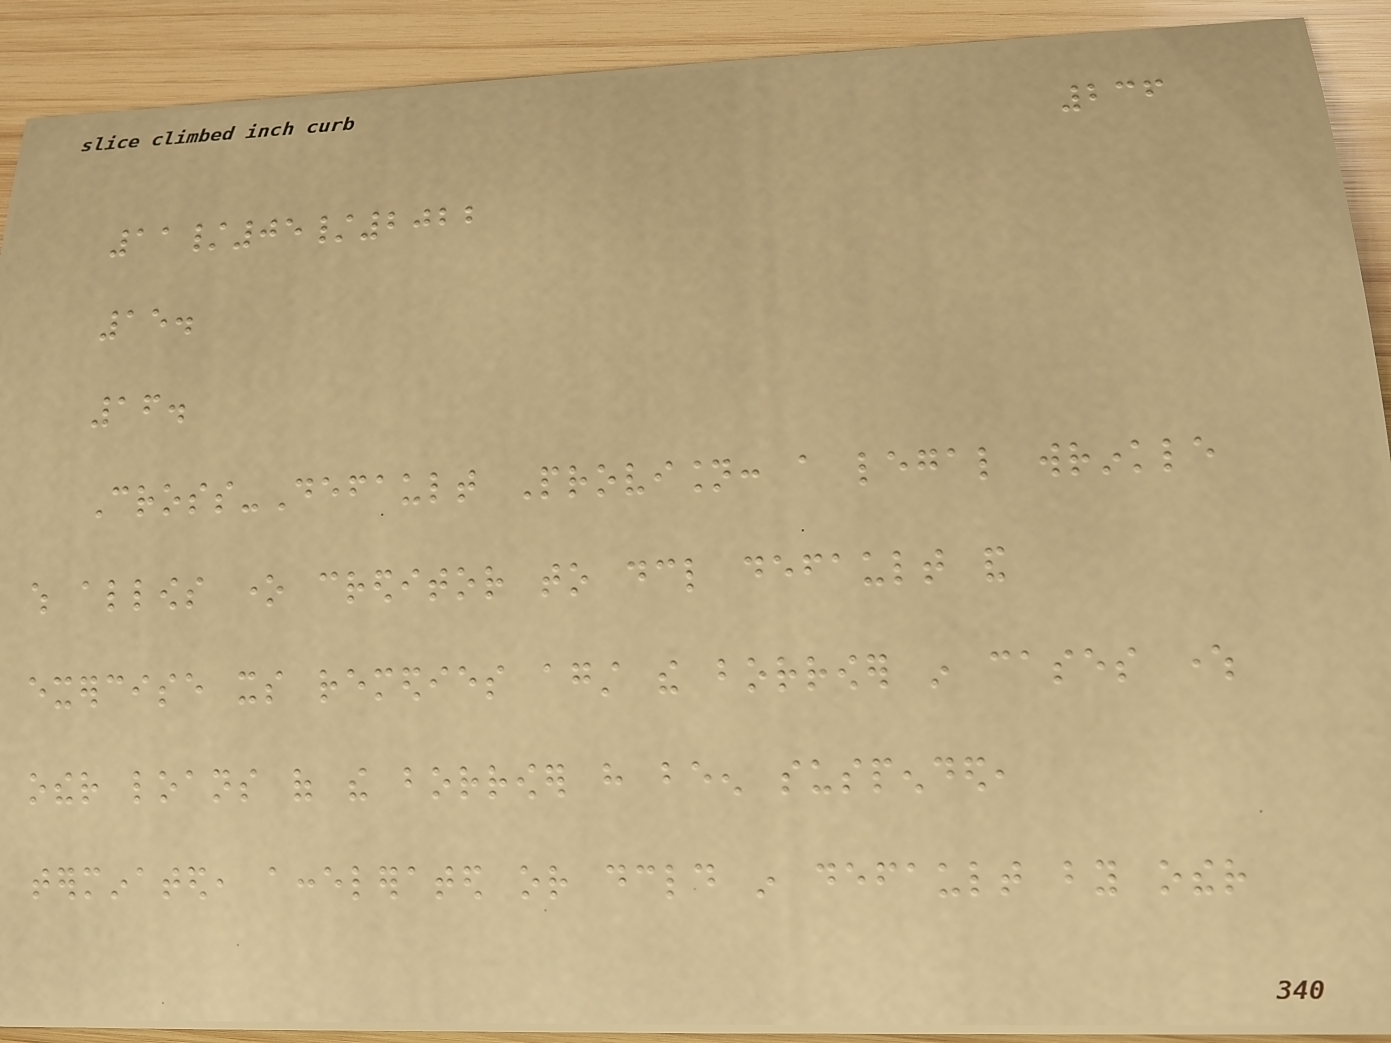236
11/05/2022
15.
16.
Cross-Default Provision: a legal wrinkle
which allows one creditor to declare default and
exercise its remedies against the borrower in cases where
other loans of the borrower have been suspended,
terminated, accelerated or declared in default by other
